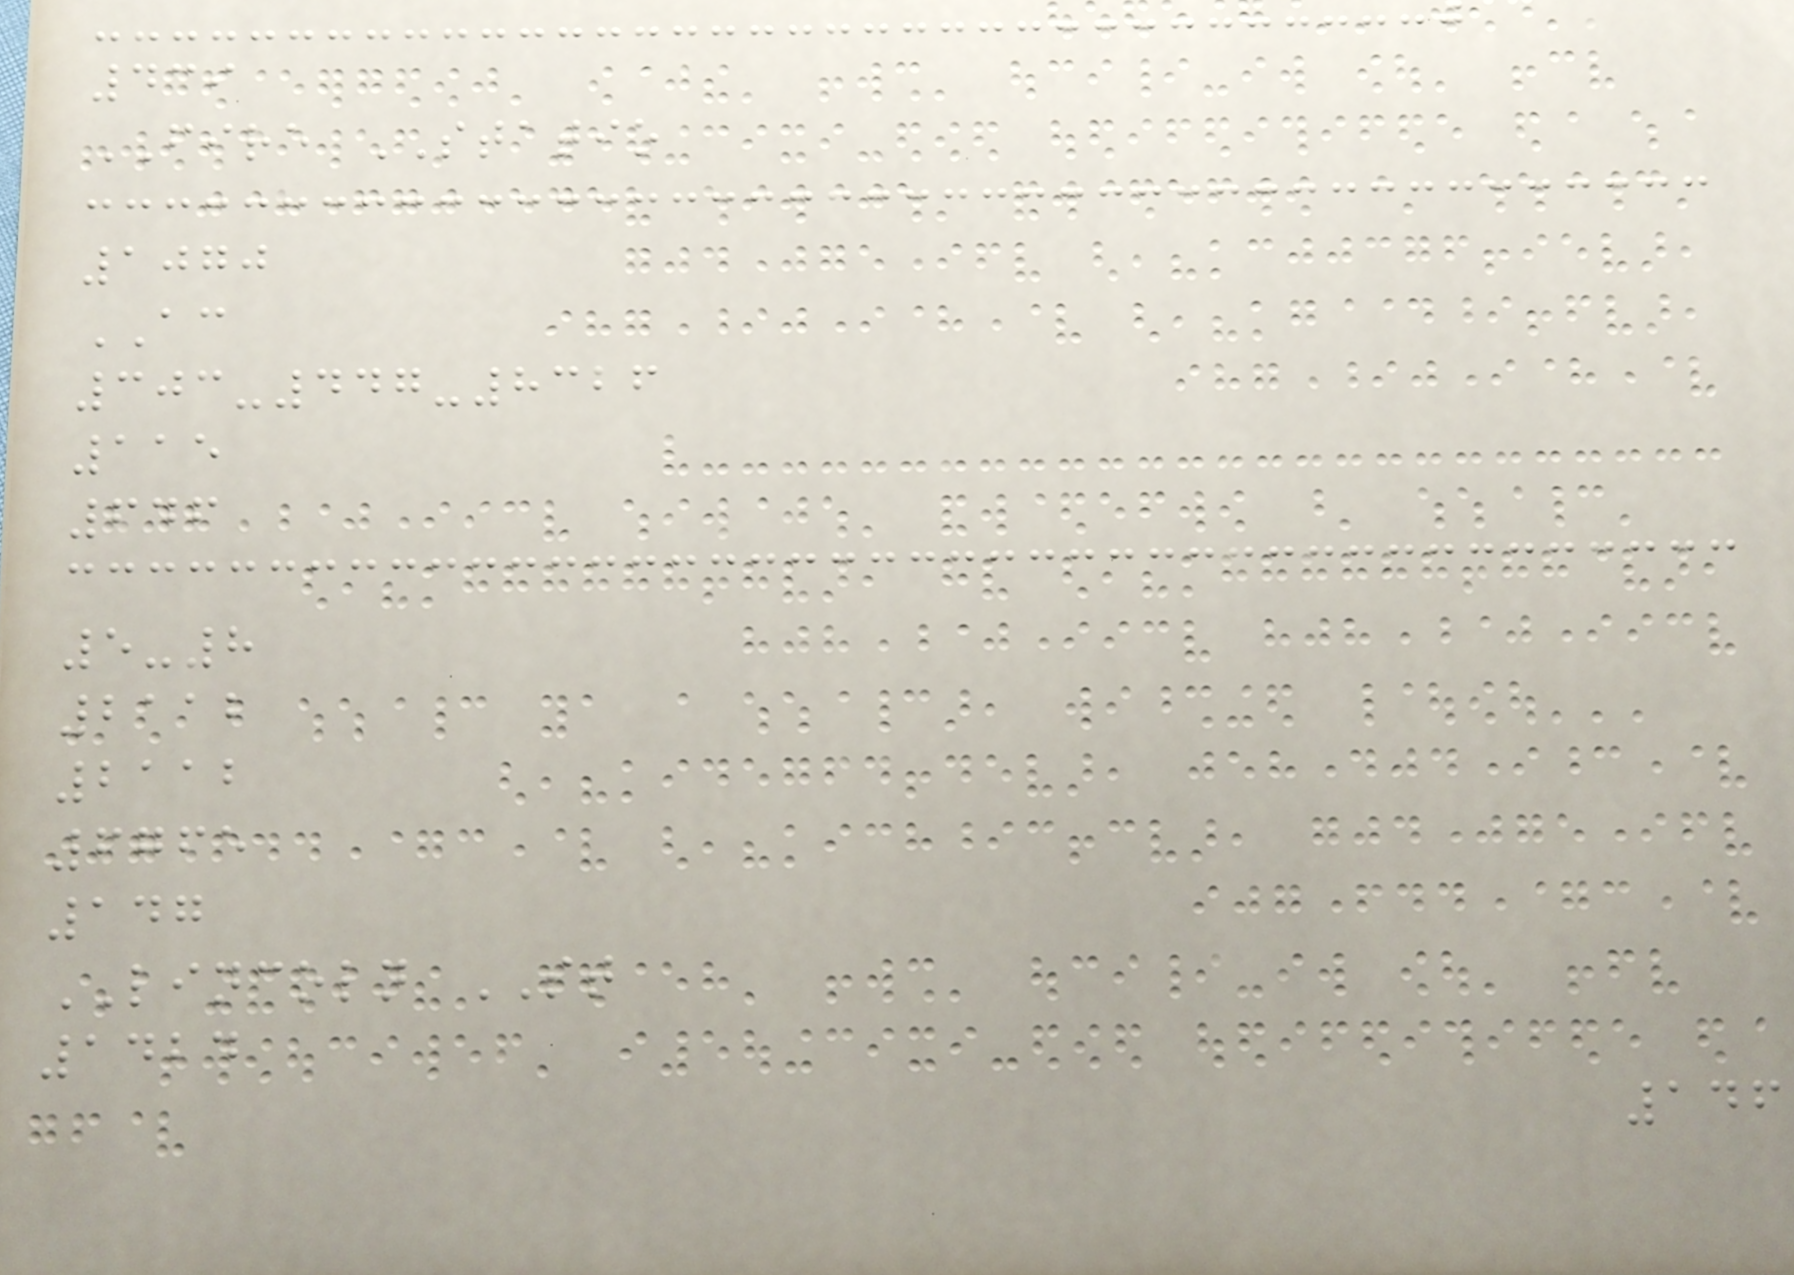439
FIRE STATIO
1070
AC
303-447-8326
115
646
5-8
2112
2112
6765
147
LINCOLN ST
1424
146
